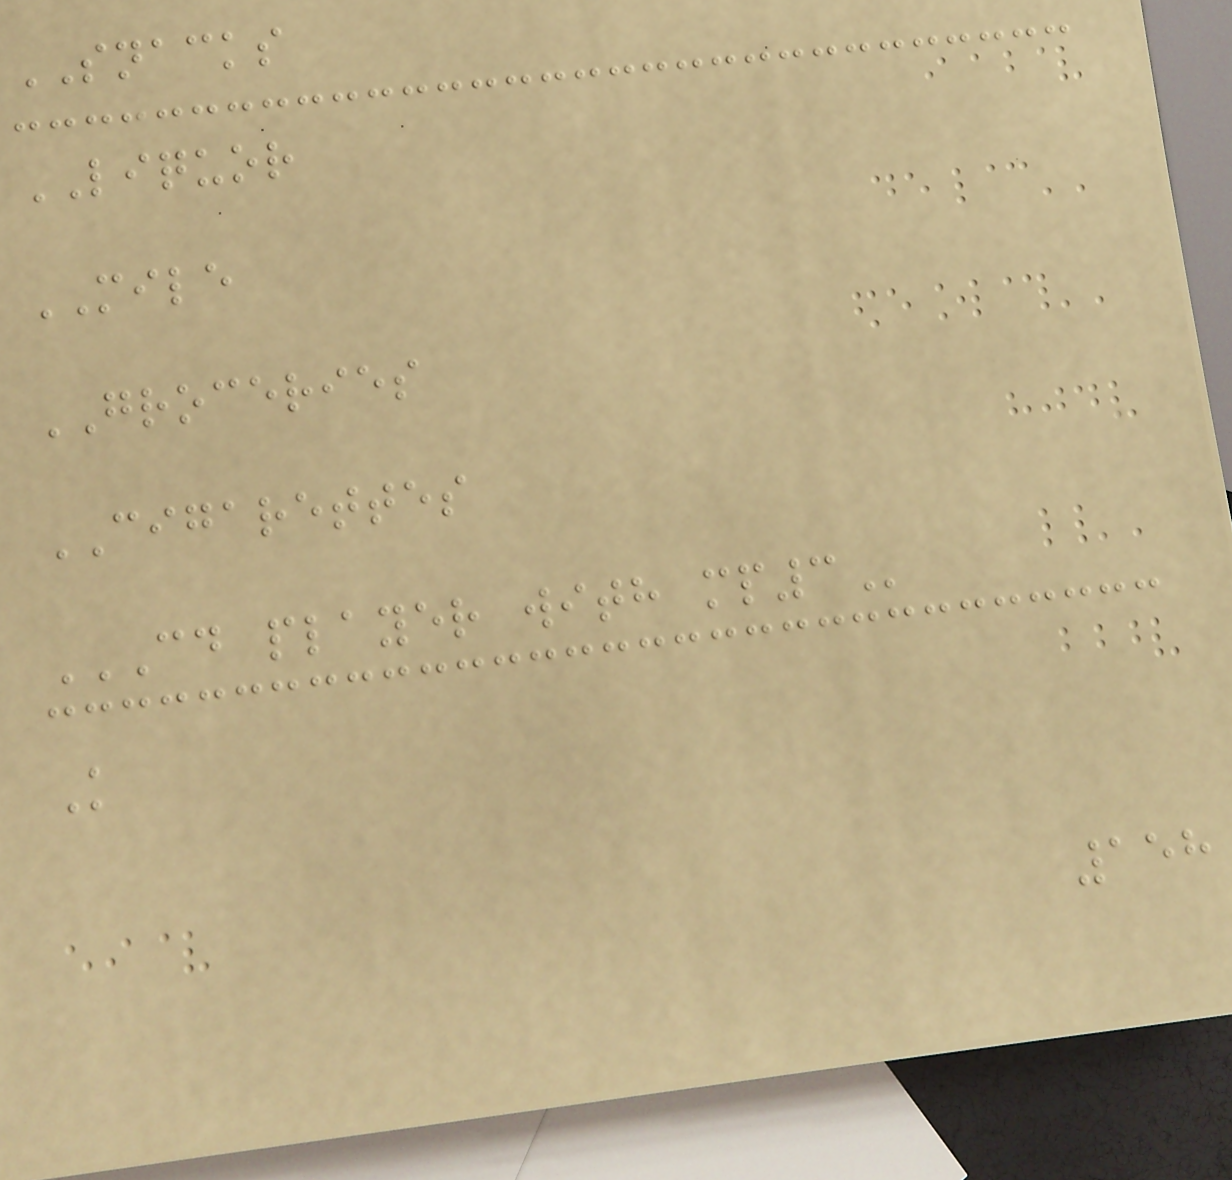SNACKS
LIQUOR
MILE
GROCERIES
CIGARETTES
CD PLAYER WITH MP3
K
158
